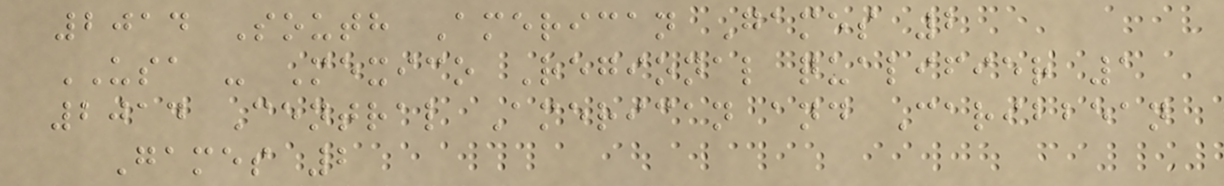2014 South American Games 2
USA - Mexico Regional qualifier 1
2014 Central American and Caribbean
Games 2
